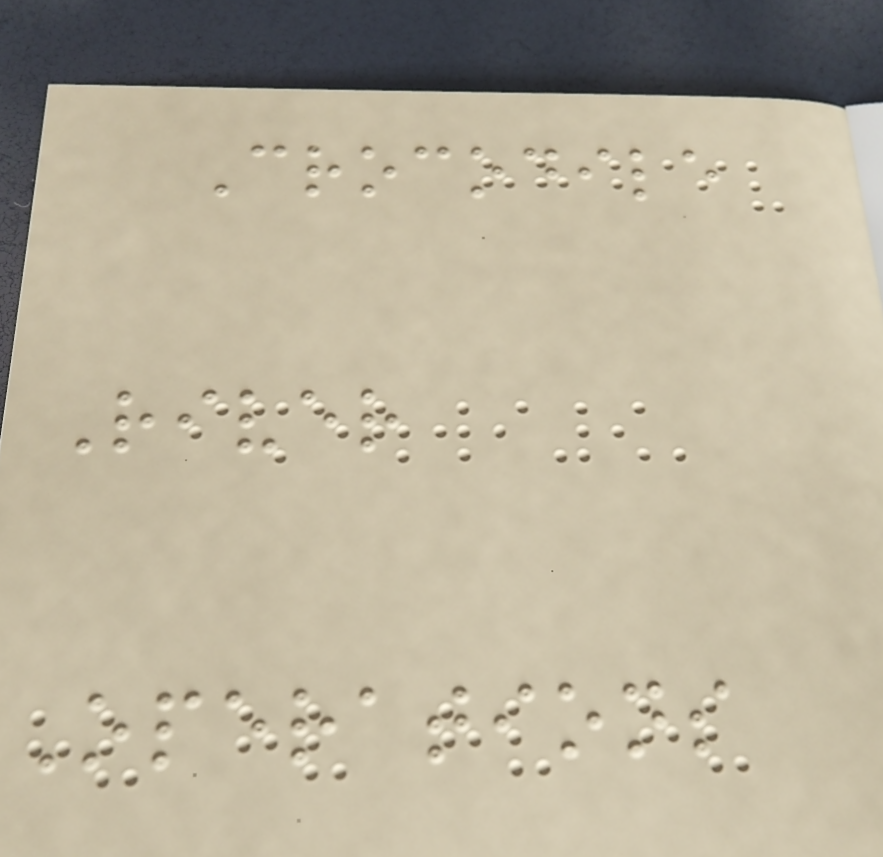Crocodile
River
Operations
